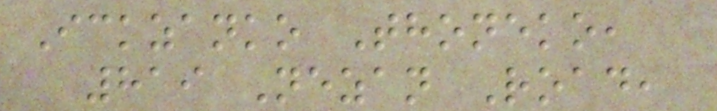Ickzanko Thoneko,
819 Nezan Road,
